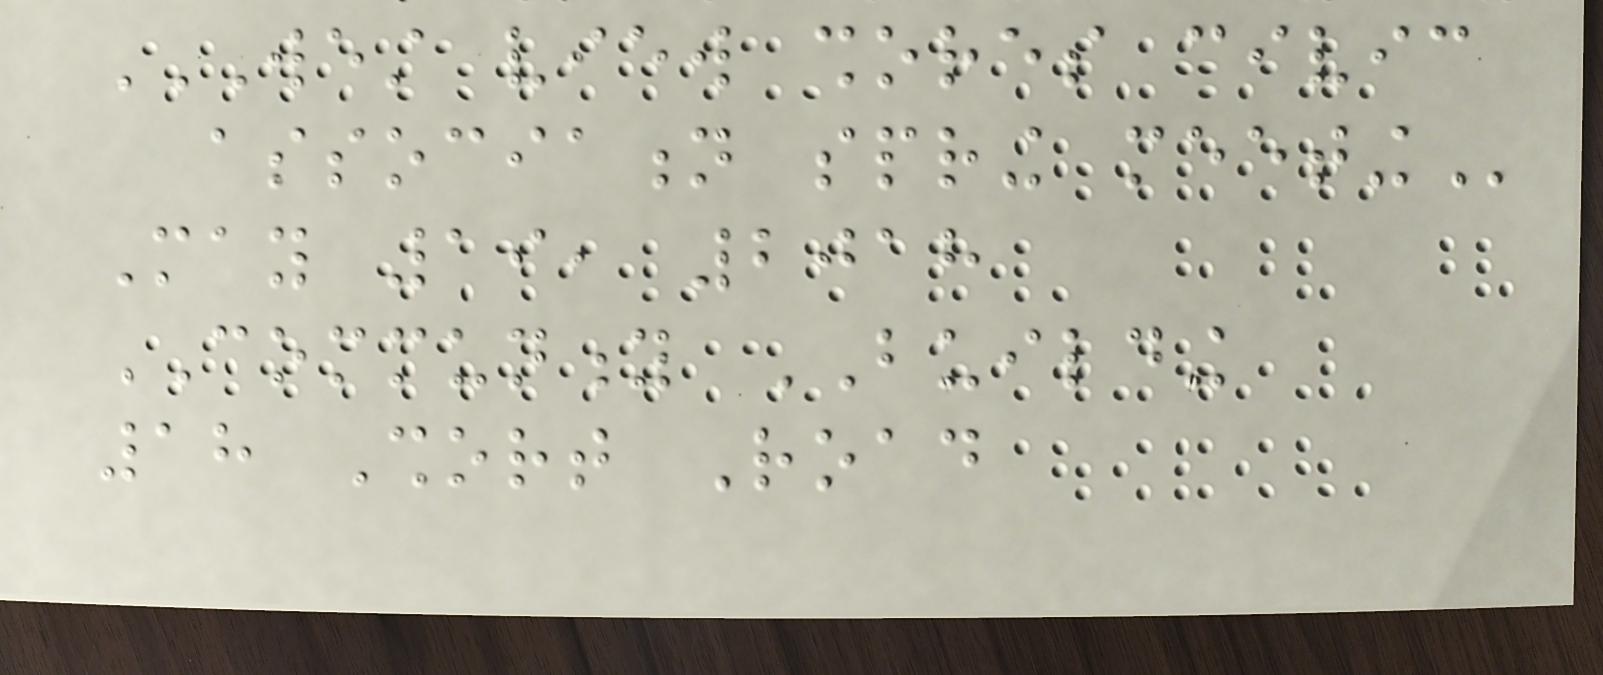WEST VIEW SHORES CIVIC
ASSOCIATION SPRING MEETING
May 19, 2018
COMMUNITY BUILDING
18 Short Road
